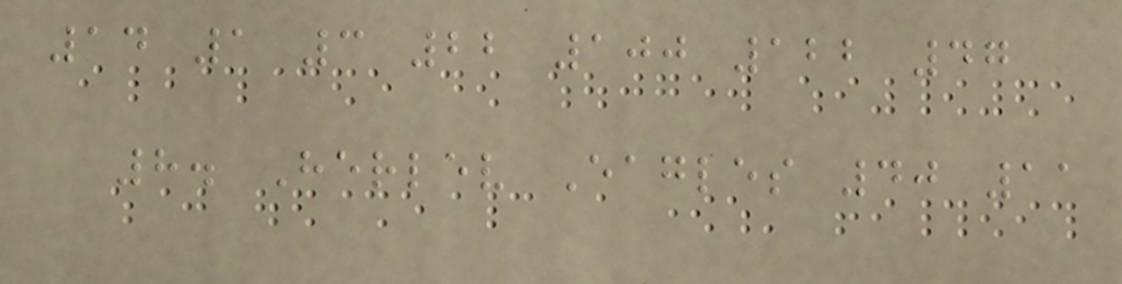14 1 3 22 100 122 47
8. Herlev Eagles 40 11
